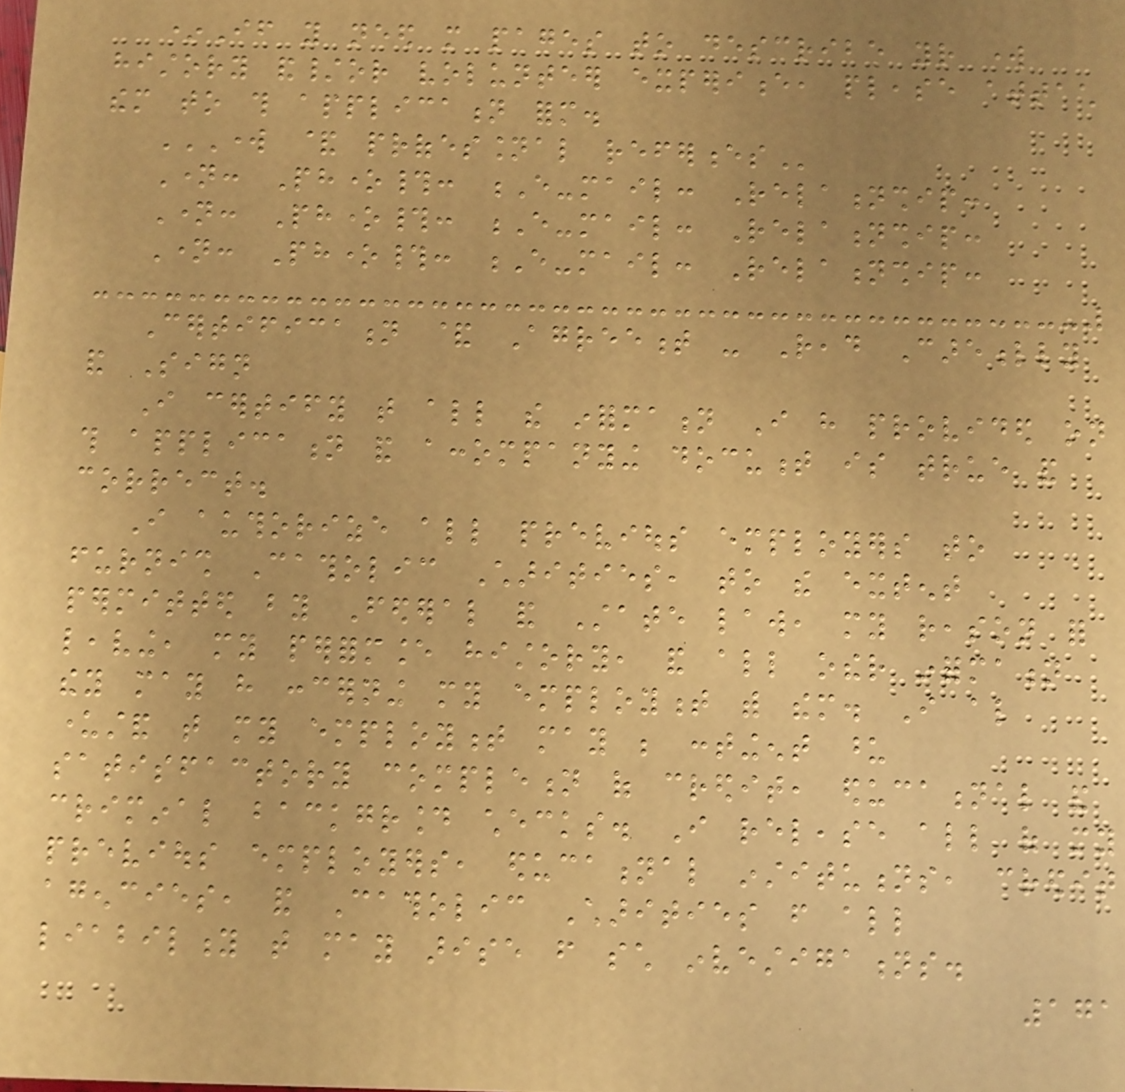*If you need more pages to describe your work
history and/or volunteer experience, please attach
them to this application form.
WORK & PROFESSIONAL REFERENCES
Name: Phone#: E-mail: Relationship:
Name: Phone#: E-mail: Relationship:
Name: Phone#: E-mail: Relationship:
Certification & Agreement - Read Carefully
and Sign
I certify that all the information I have provided on
this application and accompanying document is true and
correct.
I authorize all previous employers to
furnish Catholic Charities, to the extent
permitted by Federal and State law, my reason for
leaving, my performance history, and all other information
they may have concerning my employment with them. I also
understand that my employment may be contingent upon
satisfactory completion of credit, educational and
criminal background checks. I release all of my
previous employers, educational institutions, credit
agencies, and Catholic Charities from all
liability that may arise from such investigations.
171
